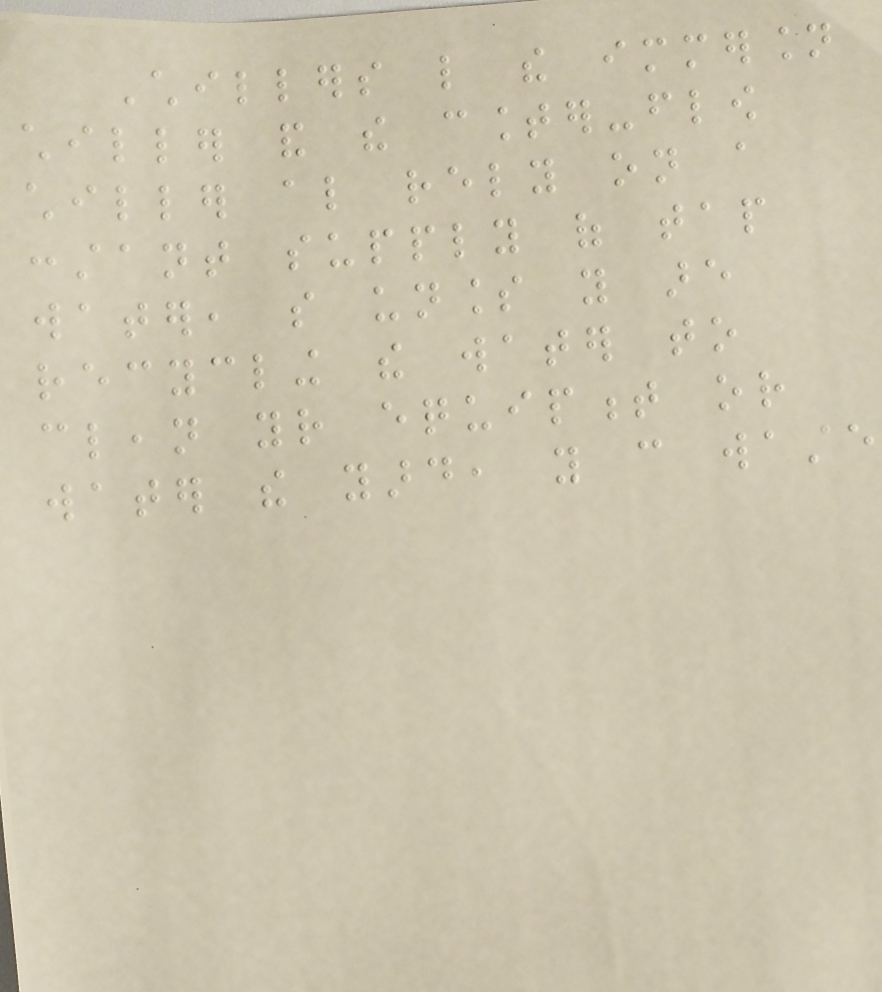Chillers like the immersion
chiller and the counter-flow
chiller also rely on a
constant supply of tap
water, so unless you are
recycling the water to
clean your equipment or
water the yard, you can waste
